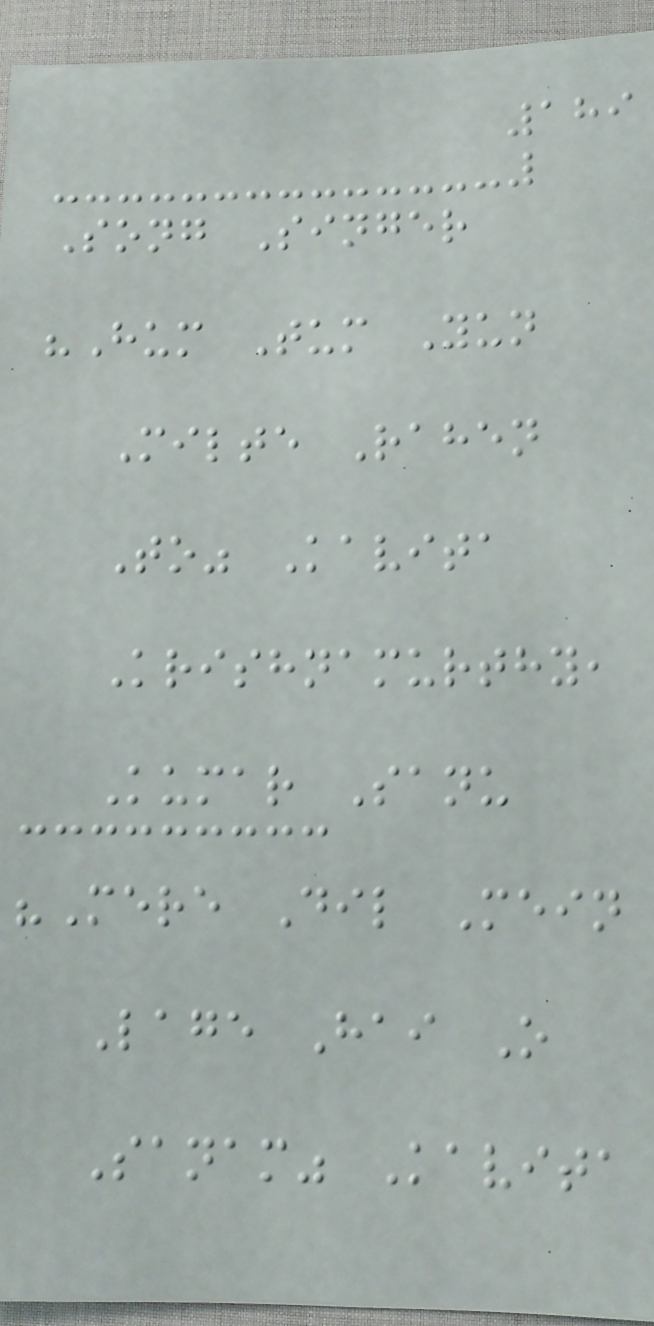189
Song Singer
"Hum Tum Yun
Milte Rahen
To" Kavita
Krishnamurthy,
Kumar Sanu
"Mere Dil Mein
Lage Hai O
Sanam" Kavita
